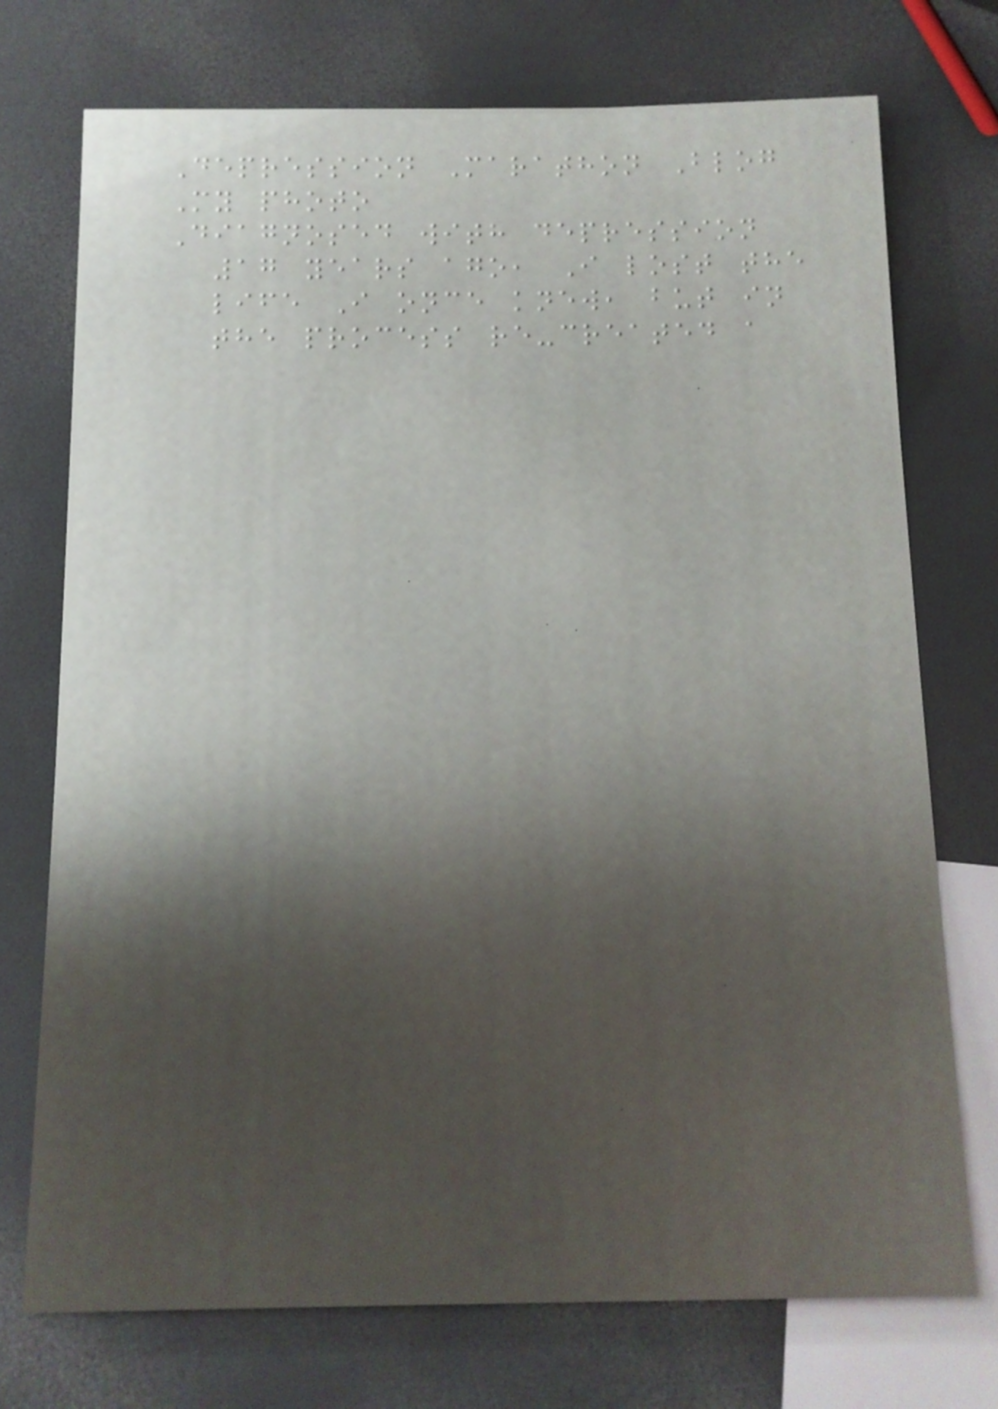Depression Marathon Blog
My photo
Diagnosed with depression
17 years ago, I lost the
life I once knew, but in
the process re-created a
